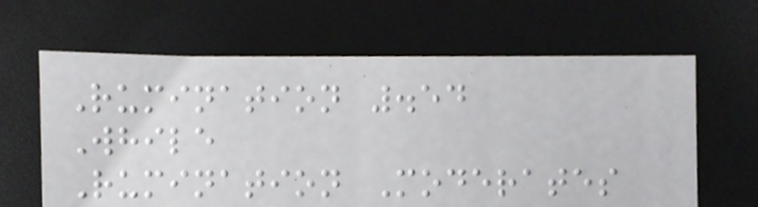Rumination .54
While
Rumination Moderates
